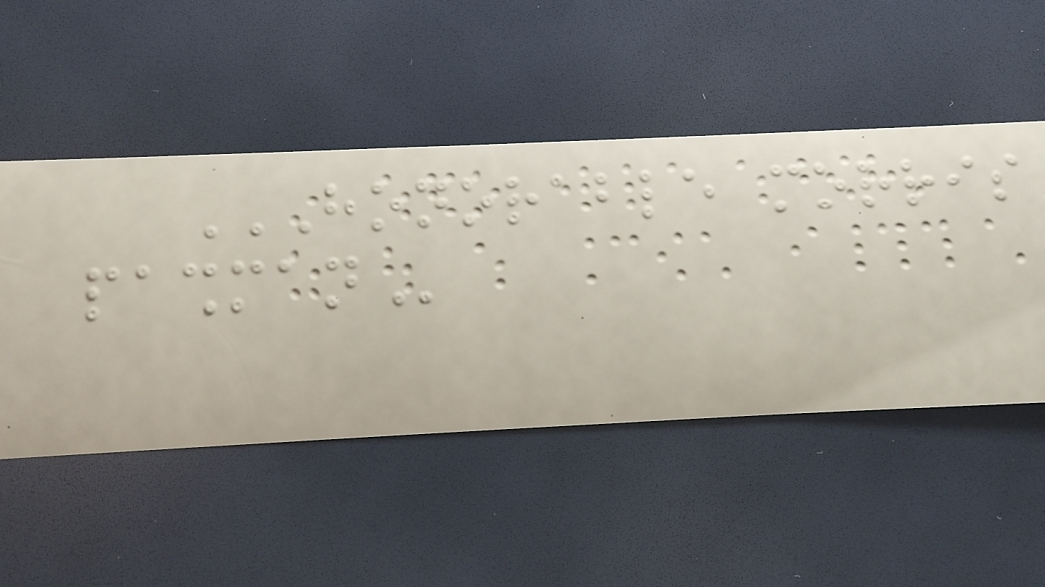HONORABLE MORRIS
PASHMAN
